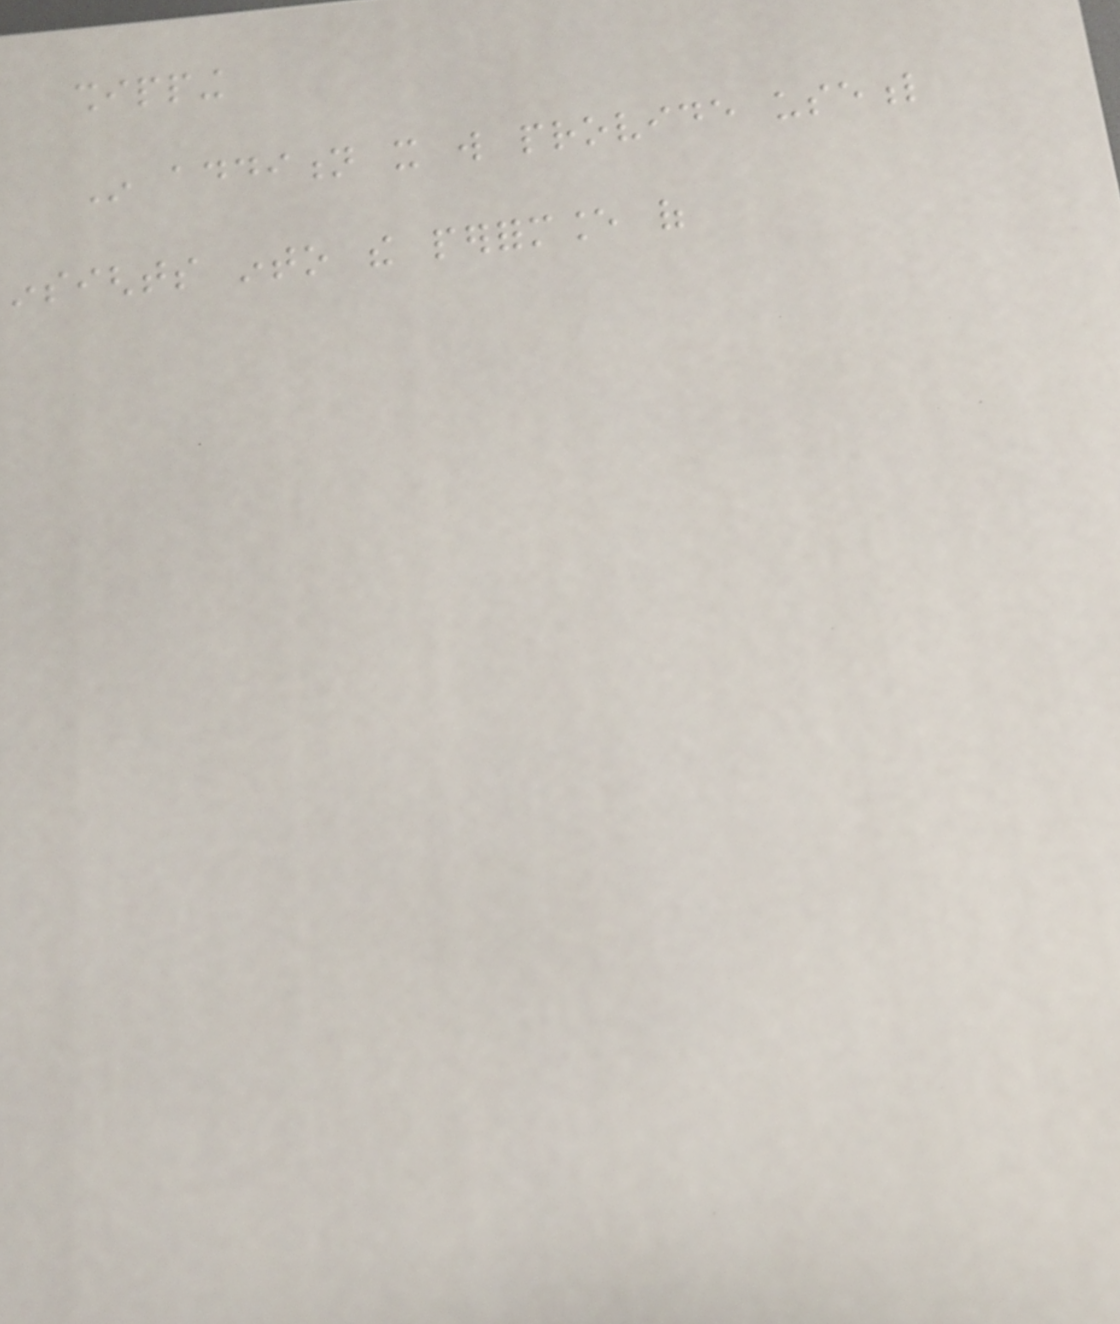shipping
In addition it will provide useful
insights into the performance of
